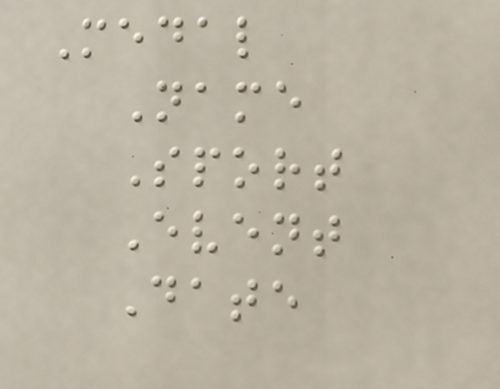Medal
Name
Sport
Event
Date
